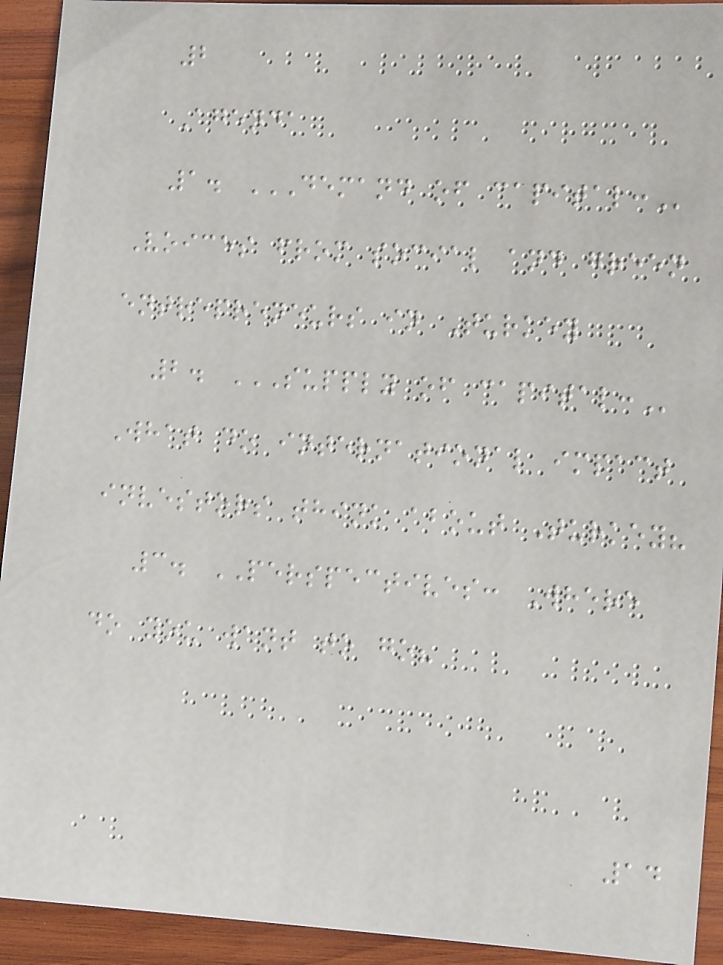2
Agenda
1. DEMAND OF CAPITAL:
Voices from social and green
entrepreneurs in Turkey
2. SUPPLY OF CAPITAL:
What do international impact
investors think about Turkey?
3. PERSPECTIVES: Where
do you want to go?
14
